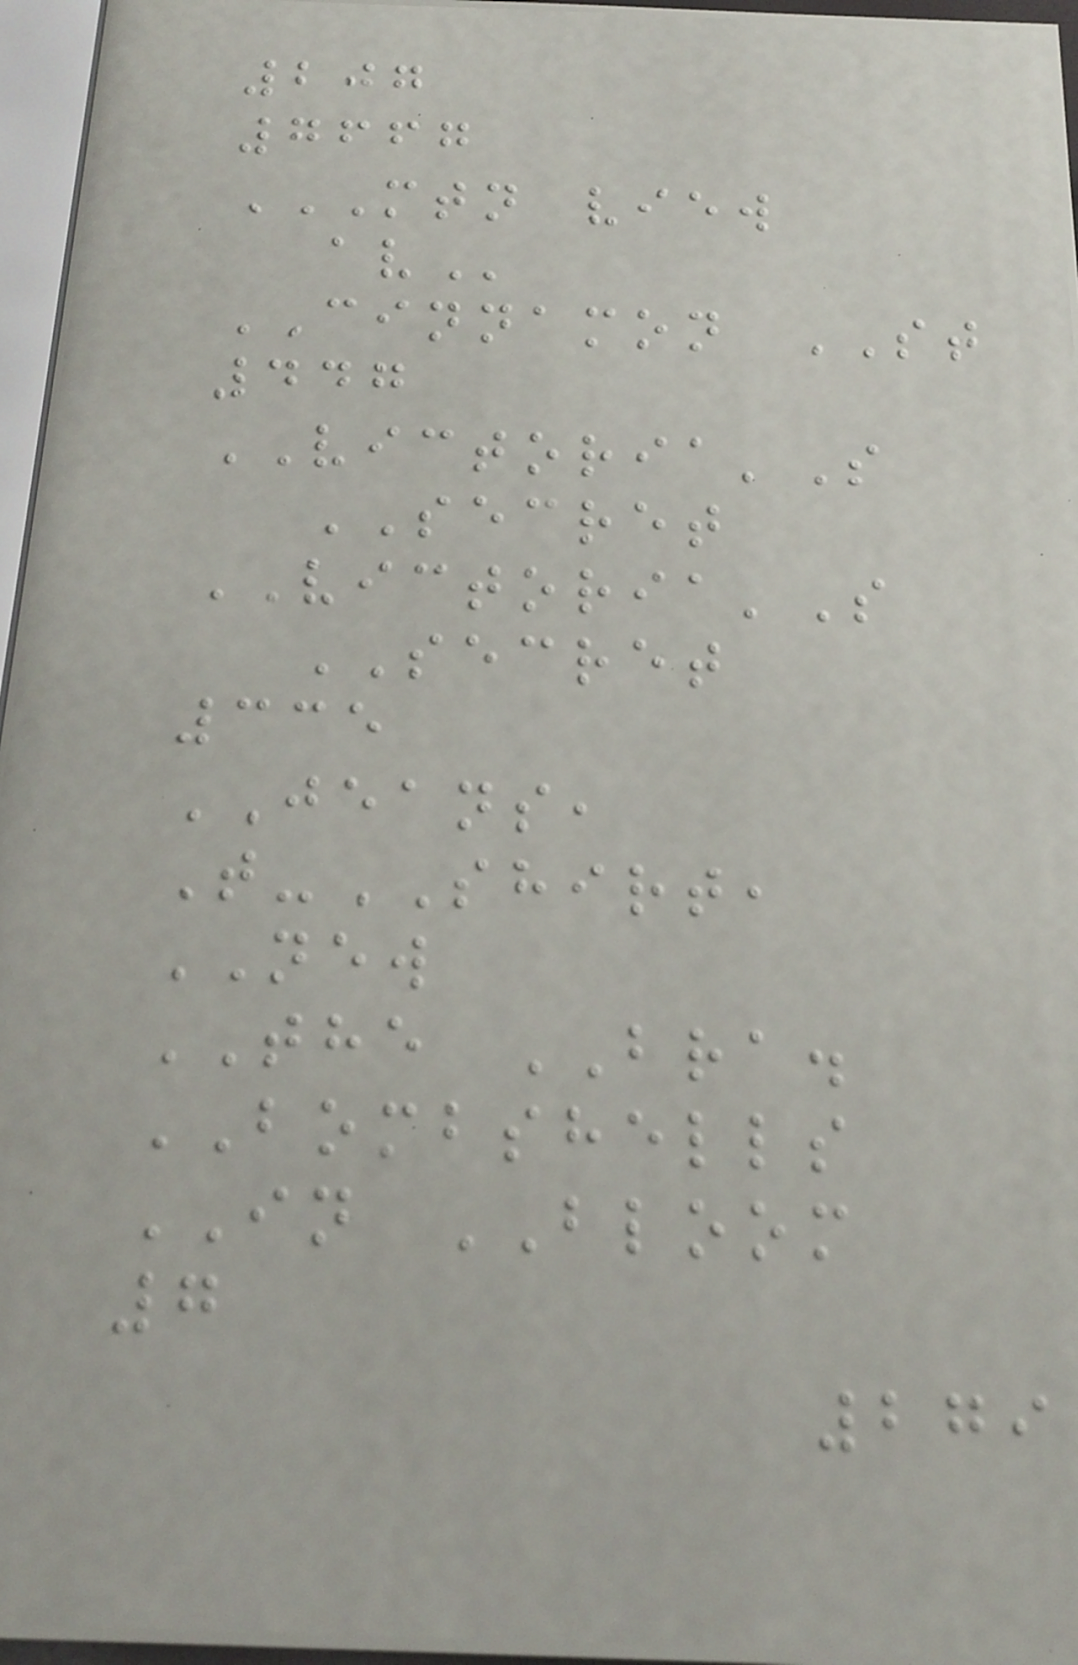207
7667
MTN VIEW
AV
CINNAMON ST
447
VICTORIA'S
SECRET
VICTORIA'S
SECRET
335
JEANS,
T-SHIRT,
NEW
THE BRA.
BOMBSHELLS
IN BLOOM
7
279
